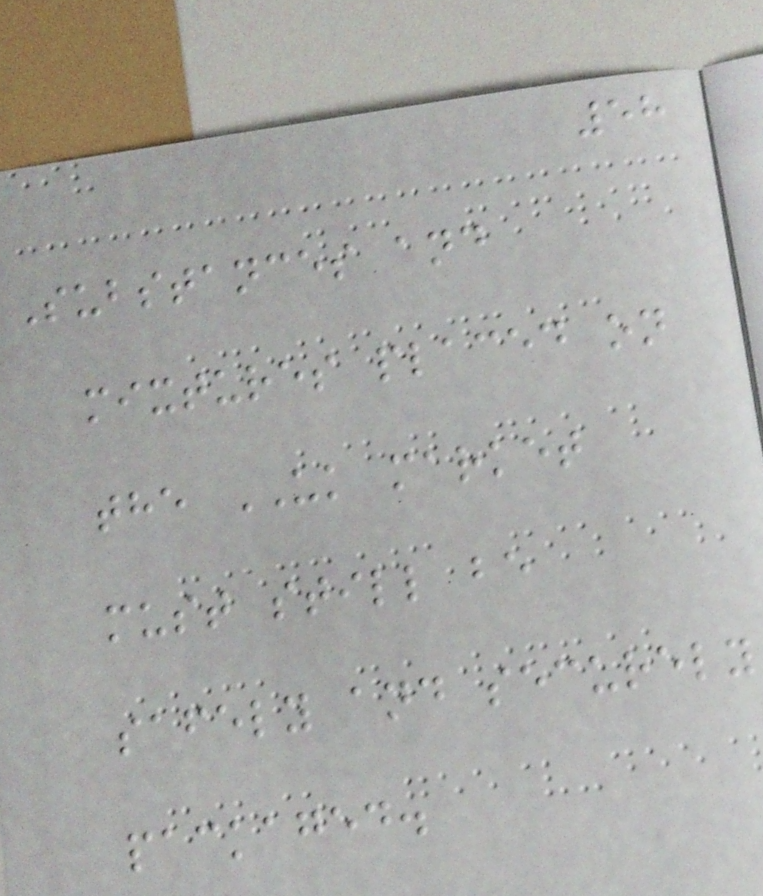58
Substances and
mixtures placed on
the UK market
must still be
safely and securely
packaged.
